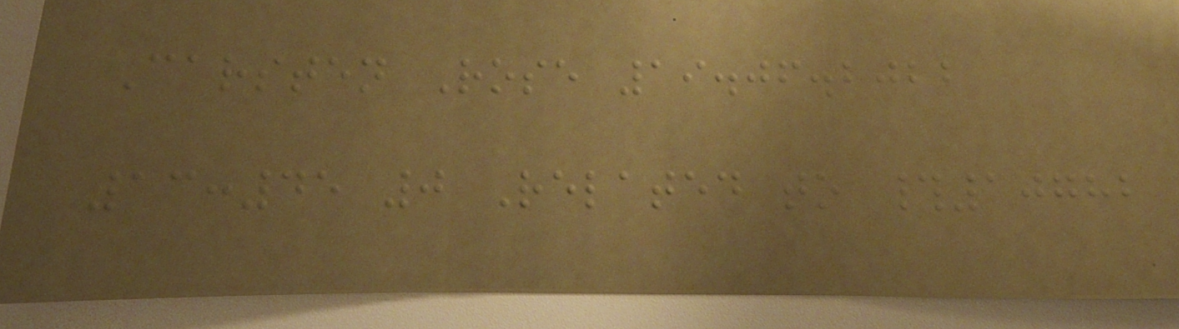Carsten Rose 19.06.2022
13:45 0 Related to #10782
